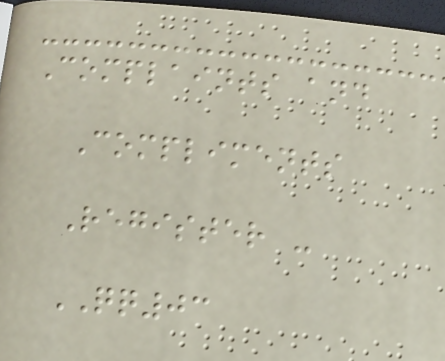Complaints and
Compliments
Register -
QQ03
